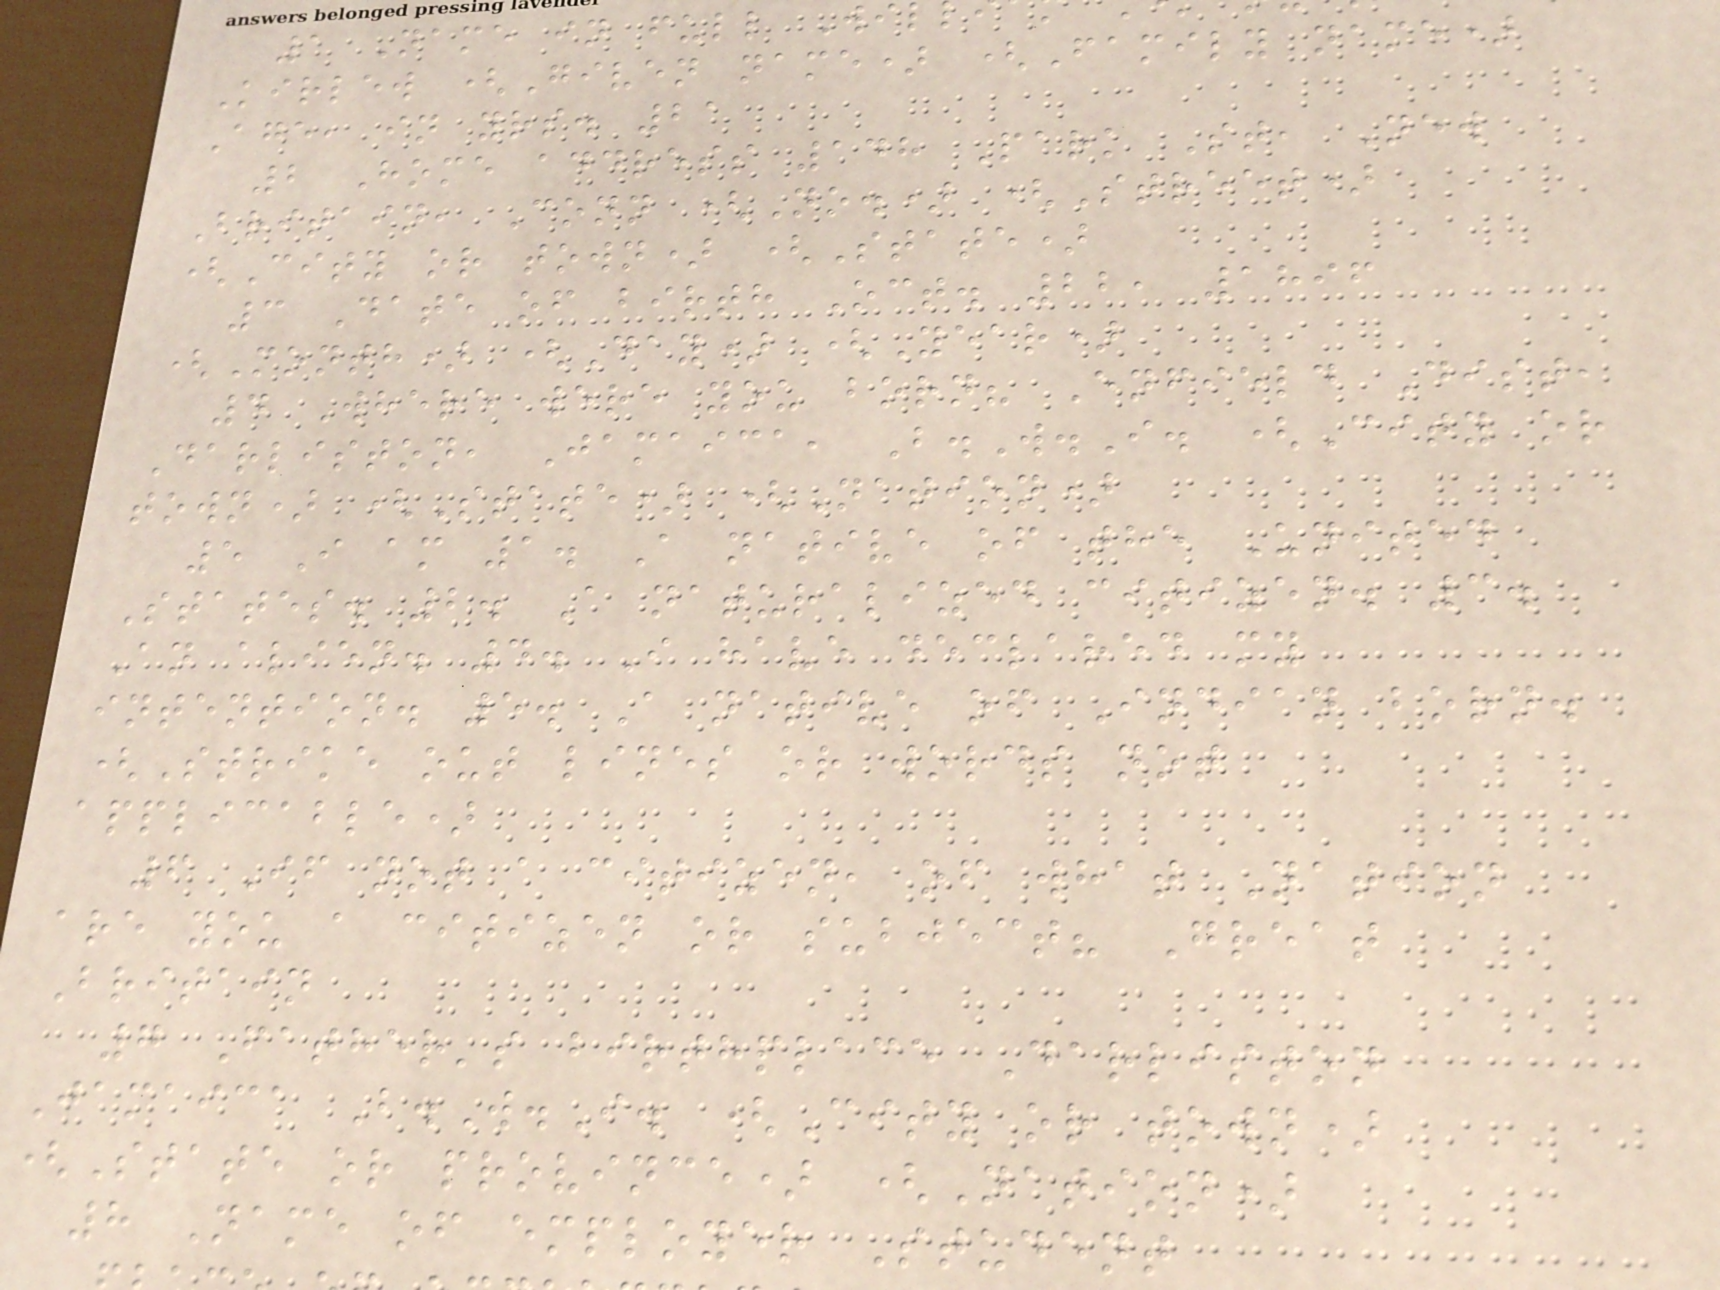1 Name in full Wi
Kirlew (Given name) (Family name)
Age, in yrs. 21
2 Home address 148 Park St, New
Britain, Conn (No.) (Street)
(City or town) (State)
3 Date of birth Oct. 22, 1896
(Month) (Day) (Year)
4 Where were you born? Enfield Dist,
Darliston, Jamaica, B.W.I. (City or
town) (State) (Nation)
5 I am 1. A native of the United
States. 2. A naturalized citizen. 3.
An alien. 4. I have declared my
intention. 5. A native of Indian born.
(Strike out lines or words not
applicable)
6 If not a citizen, of what Nation
are you a citizen or subject? Great
Britain
7 Father's birthplace Darliston
Jamaica B.W.I. (City or town)
(State or province) (Nation)
8 Name of employer Student
